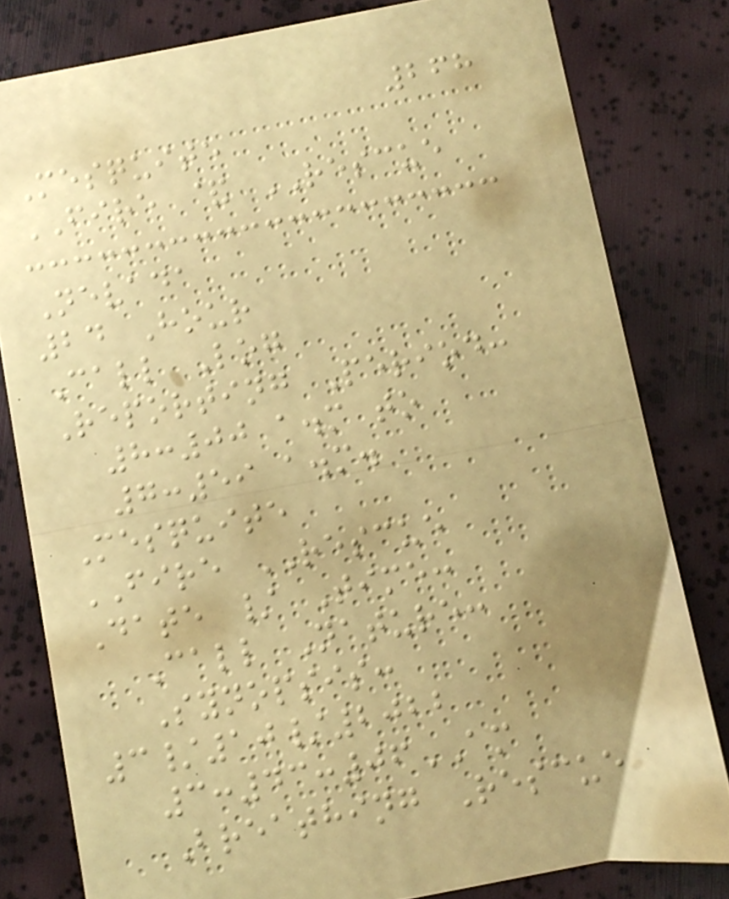268
Mesquite
FIRE & RESCUE
Nevada
24 Hour
Call Log
Reporting Period:
8:00 a.m to
7:59 a.m.
Mesquite
FIRE RESCUE
Date / Time:
Call Nature:
Synopsis:
3/10/2022
3:43:06AM
Breathing Rescue
